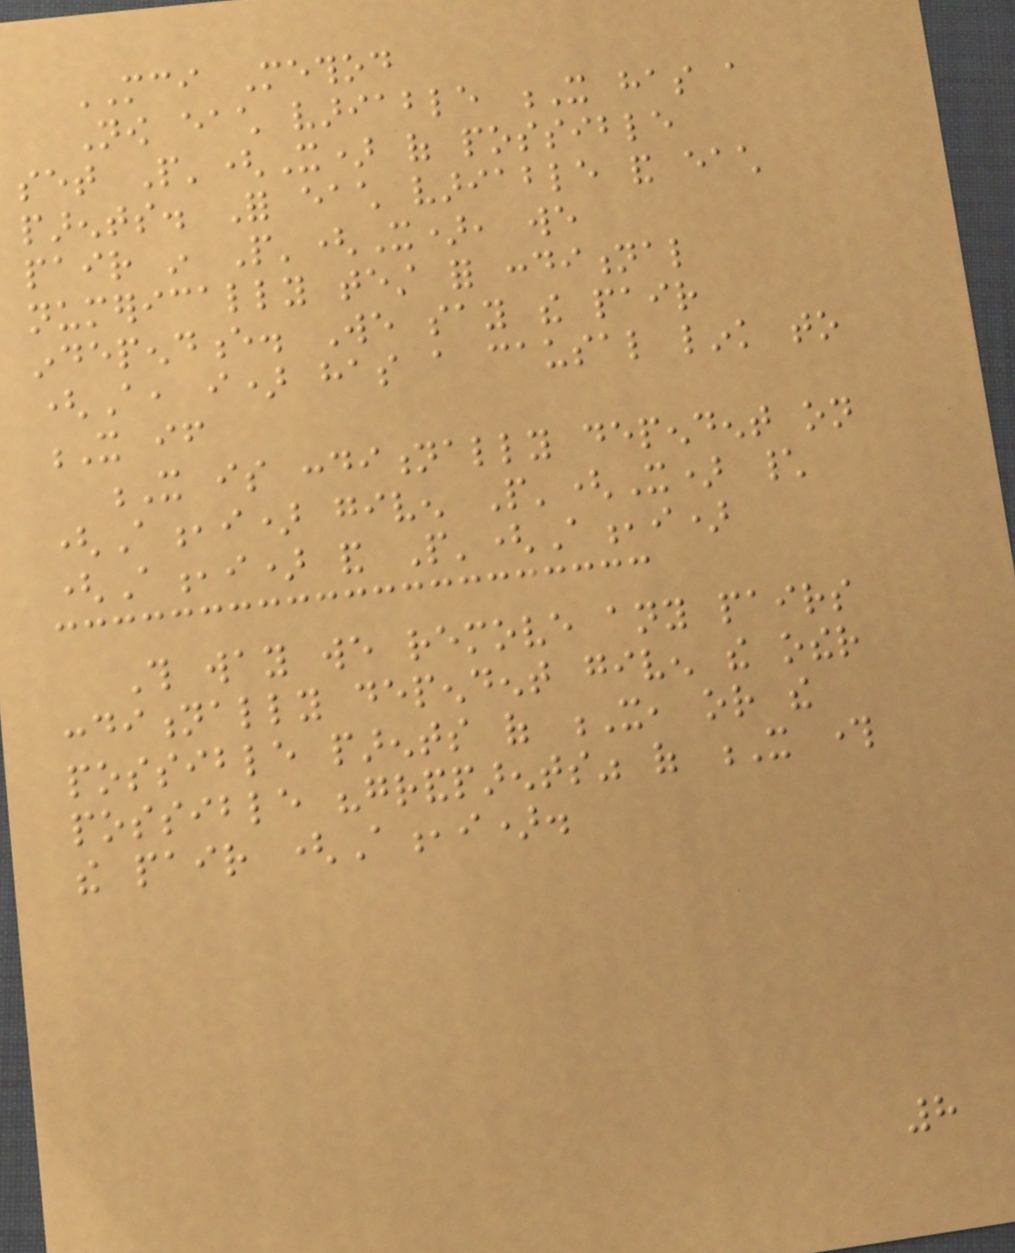MCI Method
Now each variable X has a
set P'(X) of possible
parents. For each variable and each
pair in P'(X), we
numerically test for conditional
independence. We say the pair
(A, i) has a causal link to
X if
X is conditionally dependent on
(A,i) given P'(X) \
(A,i) and P'(A,i)
This way we remove any pairs
conditionally dependent given the other
possible parents of X, or the
possible "grandparents" of X through
the pair (A,i).
8
